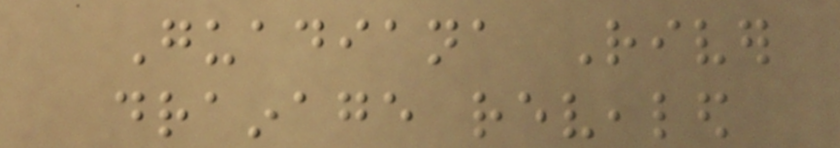Guadiana River
drainage revealed
